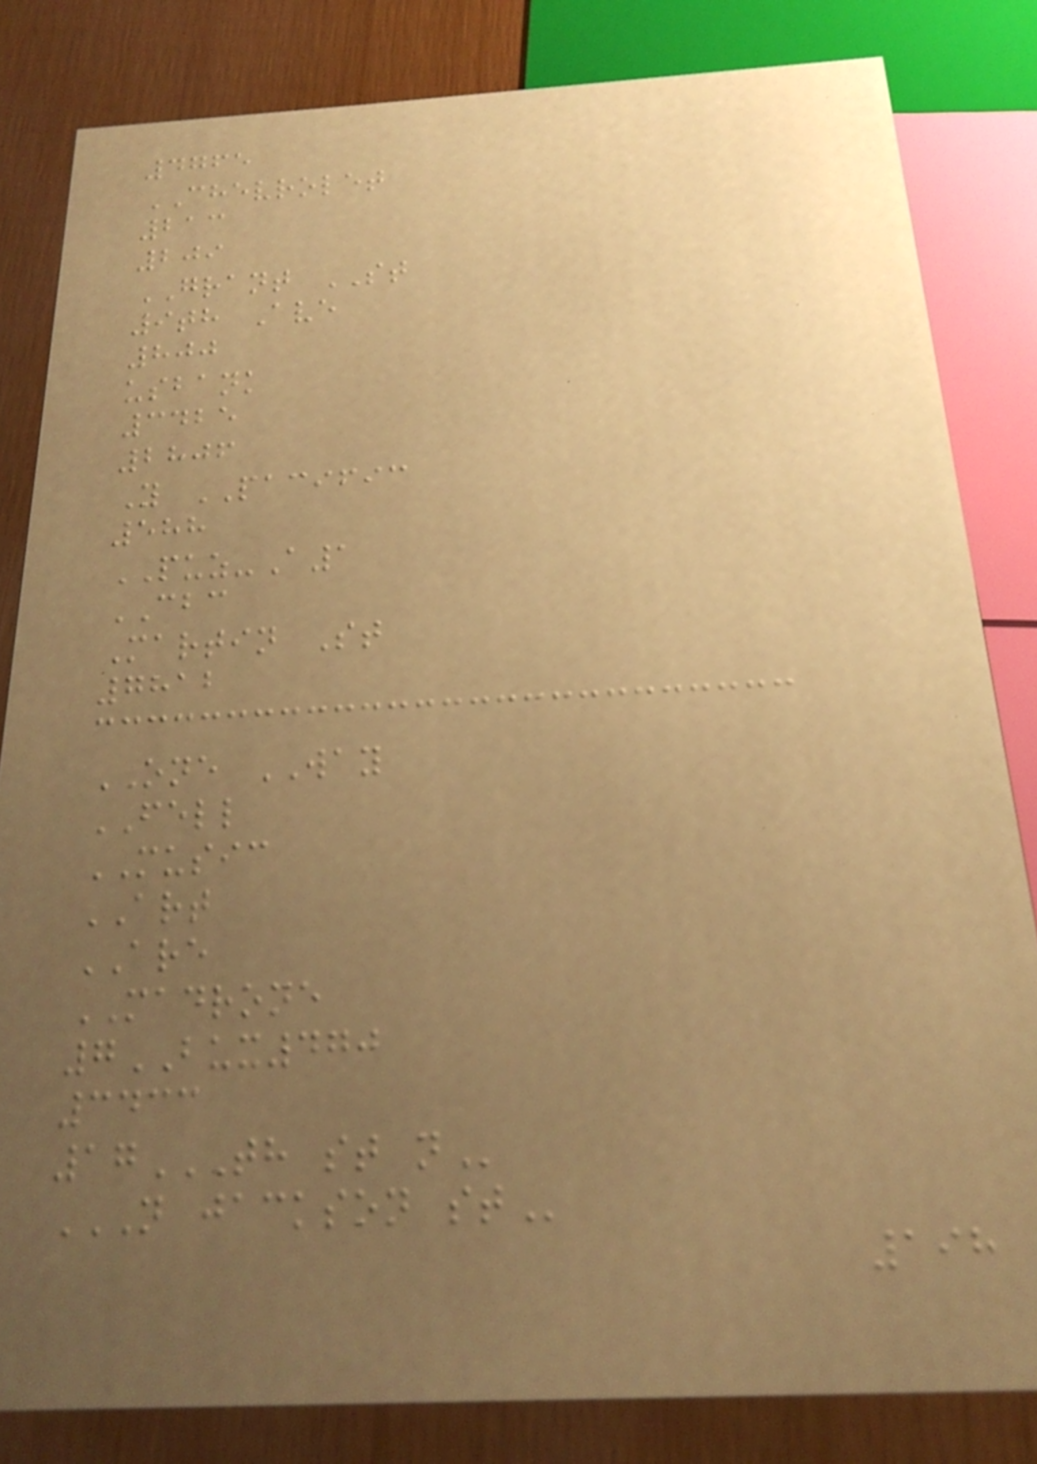4765
CHEVROLET
213
209
GRANT ST
9th Ave
800
usbank
3425
2806
Y PACIFIC
588
PUZ-A1
CBC
Martin St
7812
ONE WAY
FELL
MUSIC
ART
ARE
MADRONE
7BUX470
3433
17TH ST N
N JACKSON ST
198
